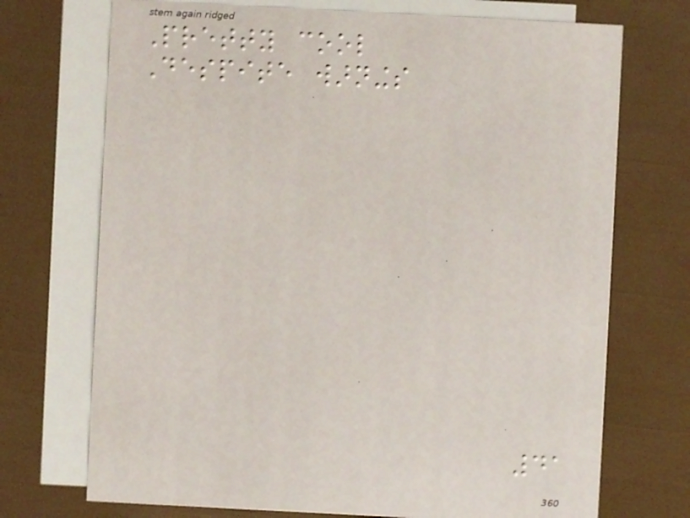Pretty cool
Despite warnings
41
